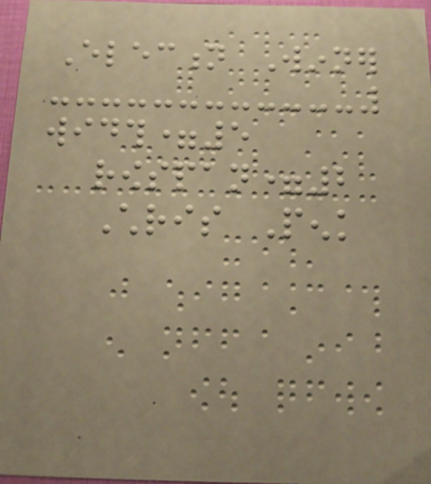Election Winner
width=5
rowspan=2
Chris Penk
